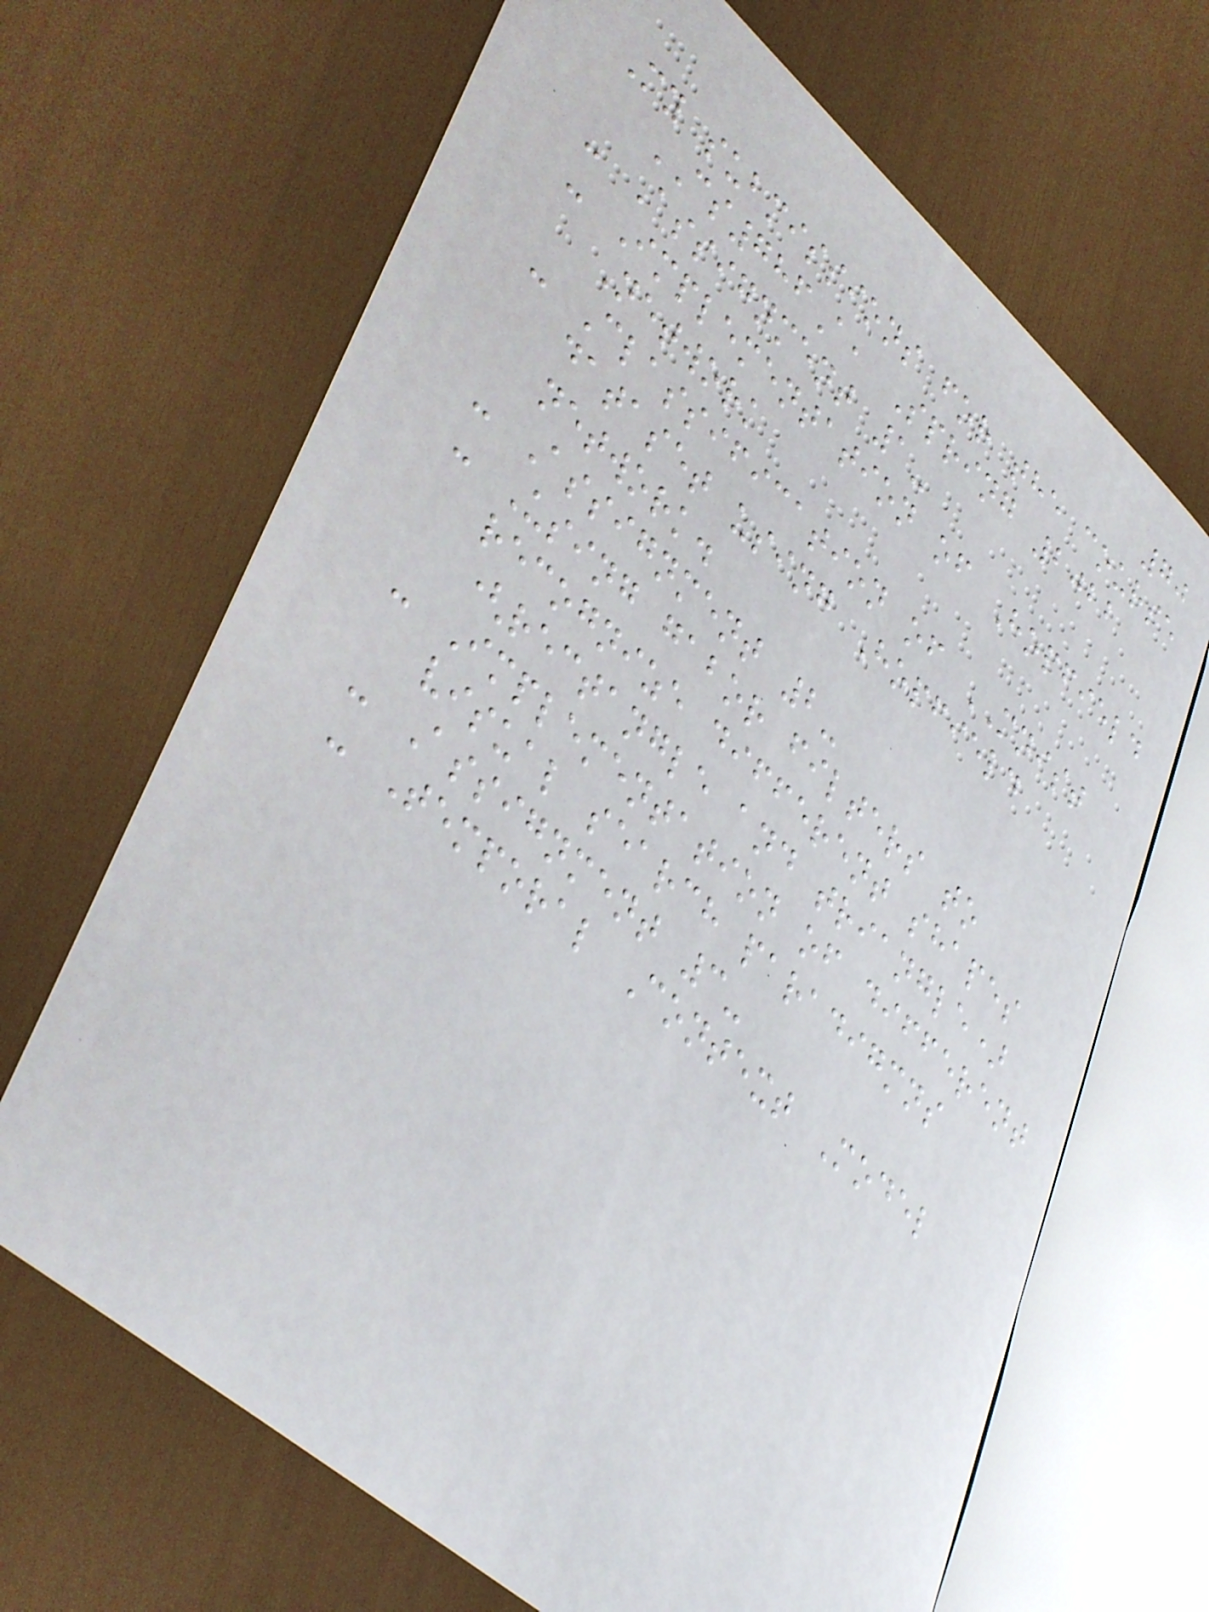70
My submissions for the course
CS786A, Spring 2022
- Assignment 1-
- Implementation of Hopfield
Network
- Classification of MNIST
dataset using Hopfield
network.
- Assignment 2-
- Using gabor filters to
recognize different shapes
(rectangle and triangle)
- Implementation of different
visual search paradigmns
- Assignment 3-
- Temporal Context Model
